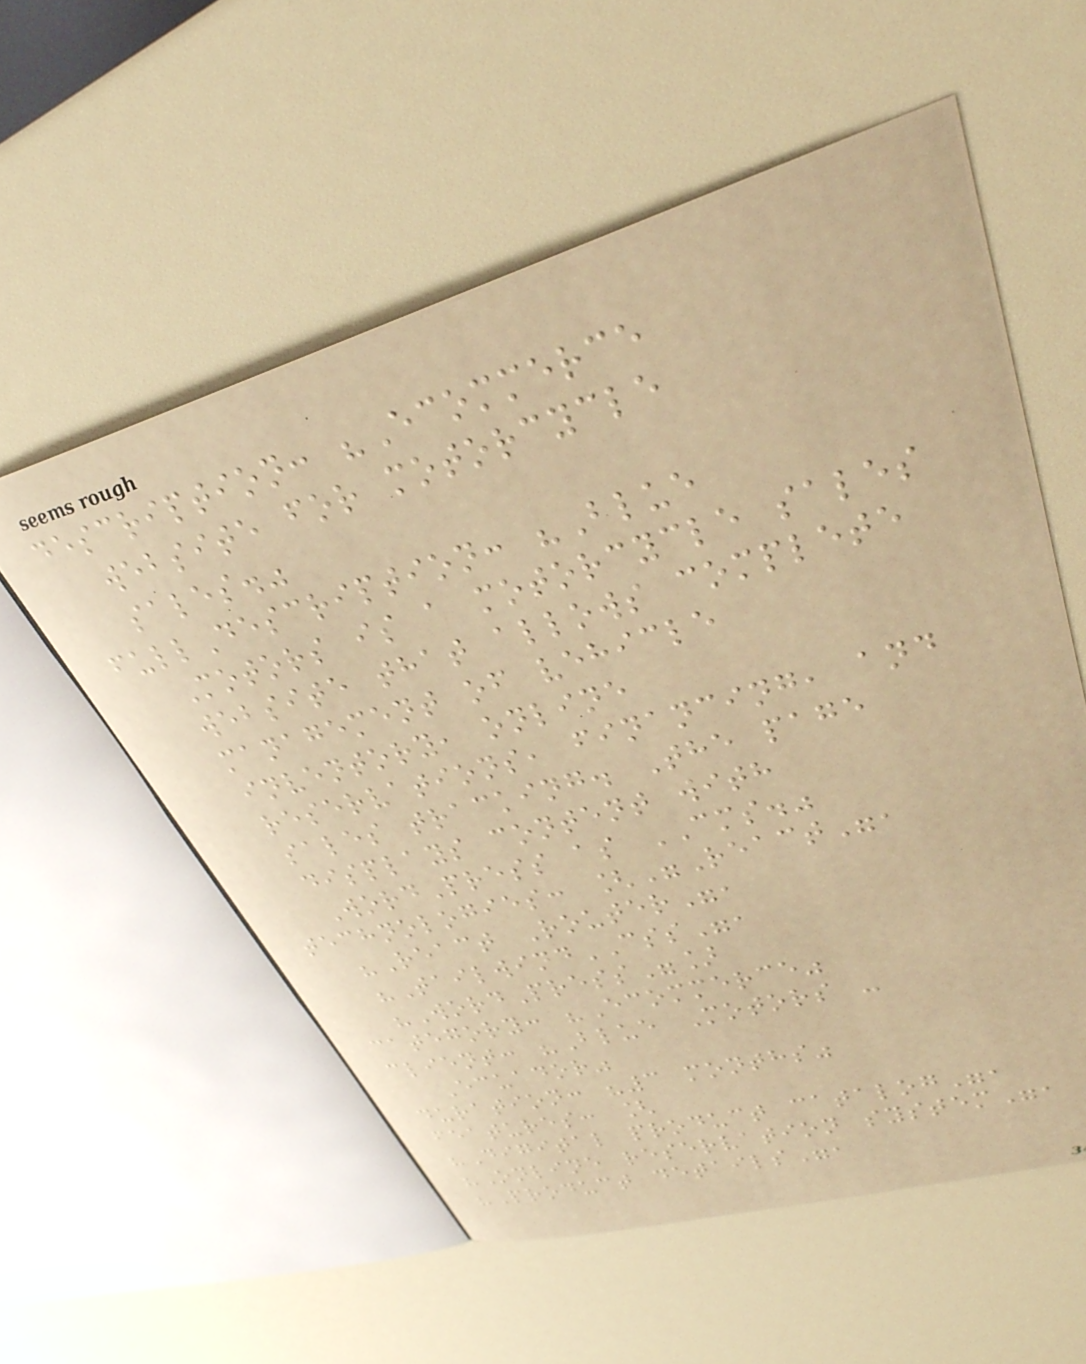description: "Ecommerce
website for motorcycle
sales."
fullDescription: "Blue
Motors is a motorcycle sales
website that allows complete
management of vehicle
inventory, online
reservations, financing, and
sales tracking. The page
displays content with
WordPress as CMS."
technologies: ["React",
"React Router",
"TailwindCSS",
"WordPress"]
category: "Ecommerce"
client: "Blue Motors -
Ecuador"
duration: "3 months"
features: [
"Digital product catalog",
"Online reservation system",
"Product details",
